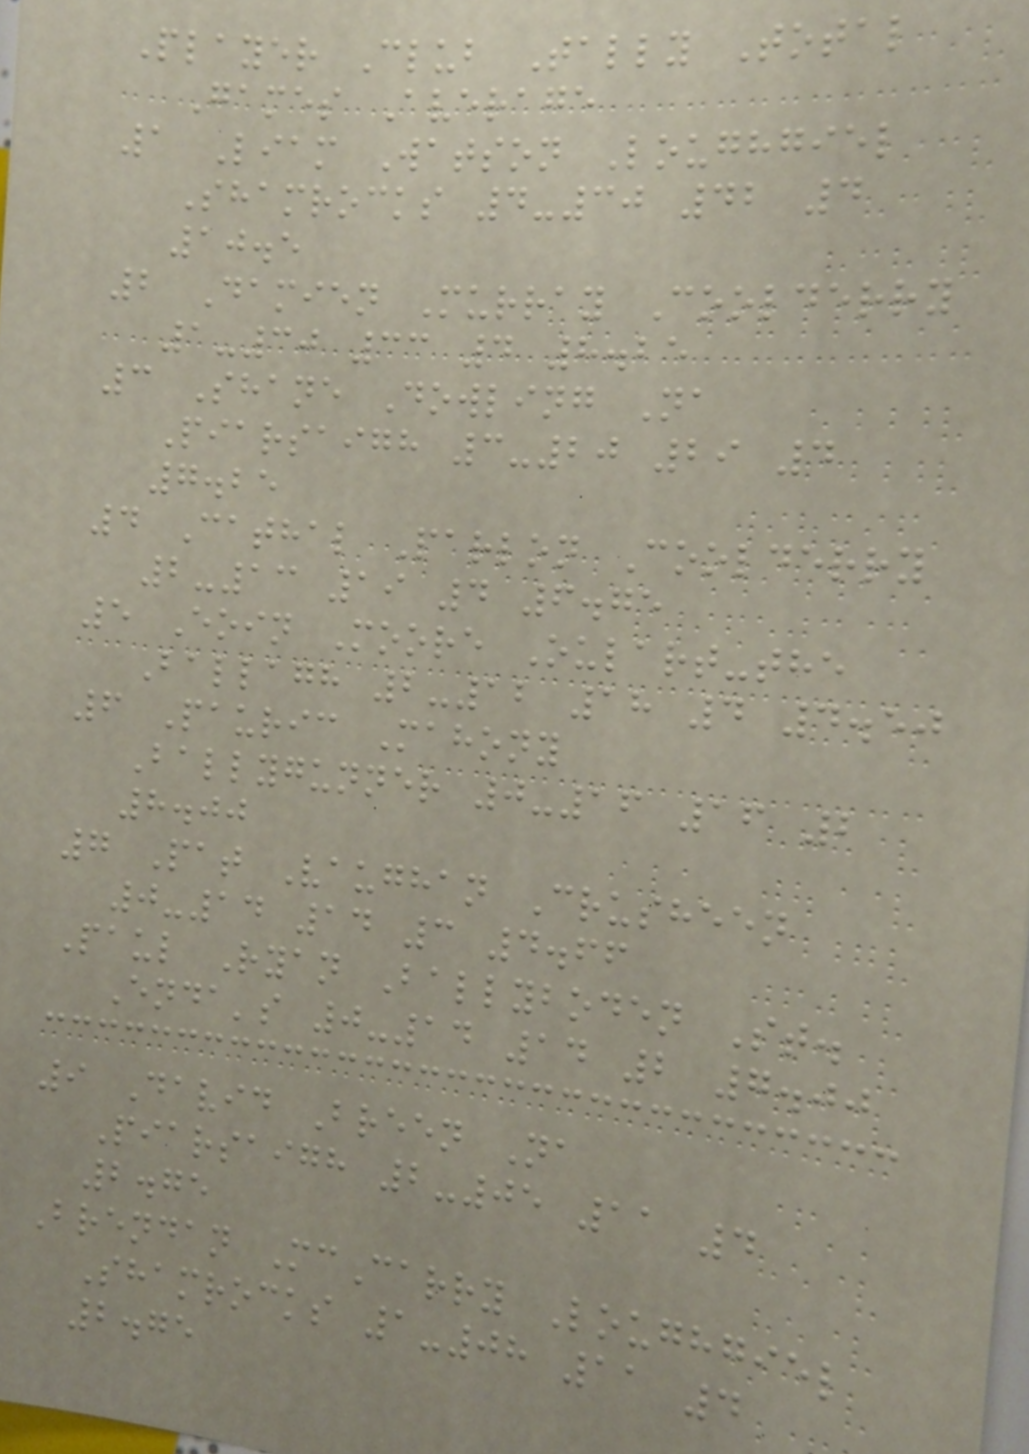Player Club Tally Total
Games Average
1 Liam Watson Loughgiel
Shamrocks 4-30 42 4
10.5
2 Damien Murray Coolderry
1-30 33 4 8.25
3 Shane Dowling Na
Piarsaigh 3-20 29 4
7.25
4 Cathal Parlon Coolderry
2-13 19 4 6.75
5 Eoin Moore Oulart-the
Ballagh 2-12 18 4 4.50
6 Pauric Mahony
Ballygunner 0-16 16 2
8.00
7 Pat Vaughan Crusheen
0-14 14 3 4.66
Paul Ryan Ballyboden St.
Enda's 0-14 14 2 7.00
9 David Breen Na
Piarsaigh 2-05 11 4
2.75
Brendan McCarry Loughgiel
Shamrocks 1-08 11 4
2.75
